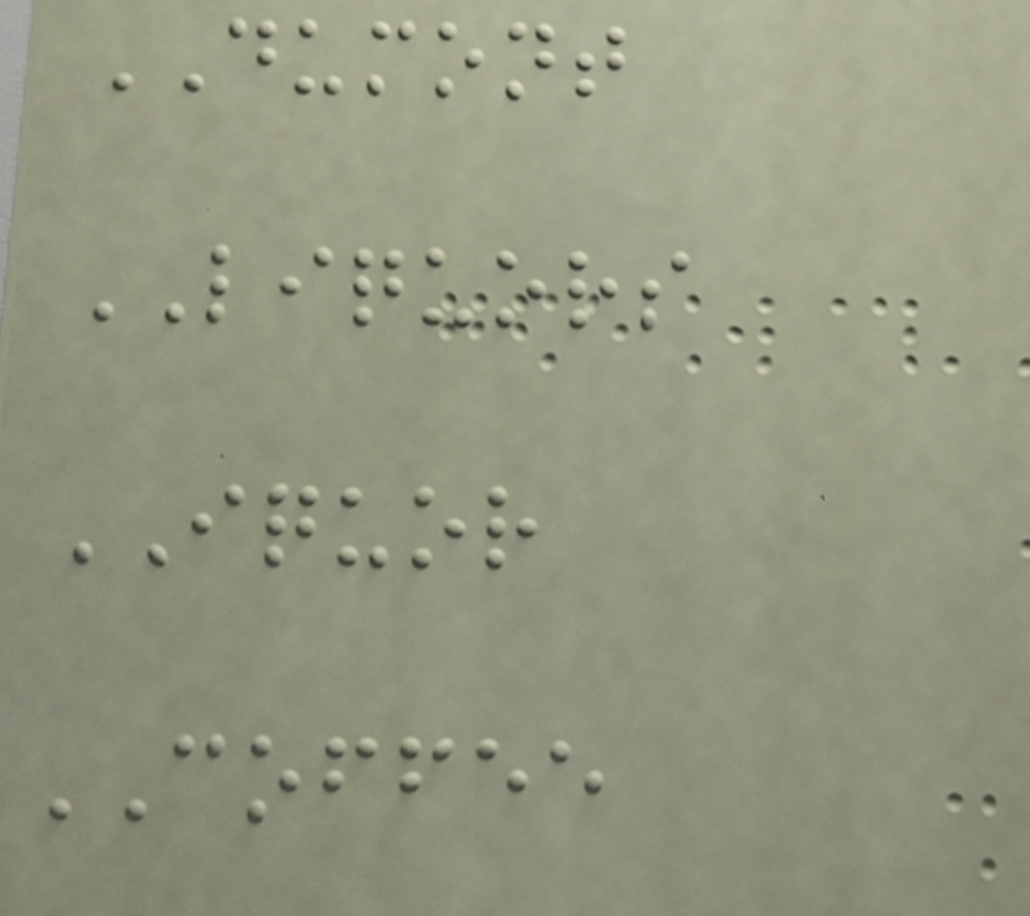DUMONT
LIQUORS
IQUOR
COFFEE
